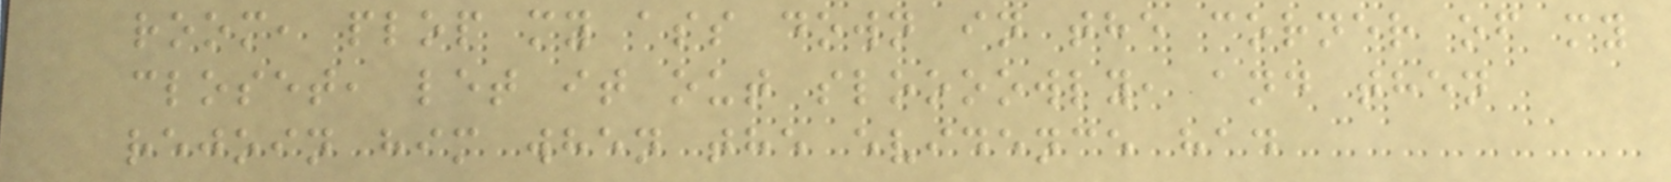room, plop my ass down in the corner of my
closet, let it out sloooowly, and then
rejoin him when the evidence had
